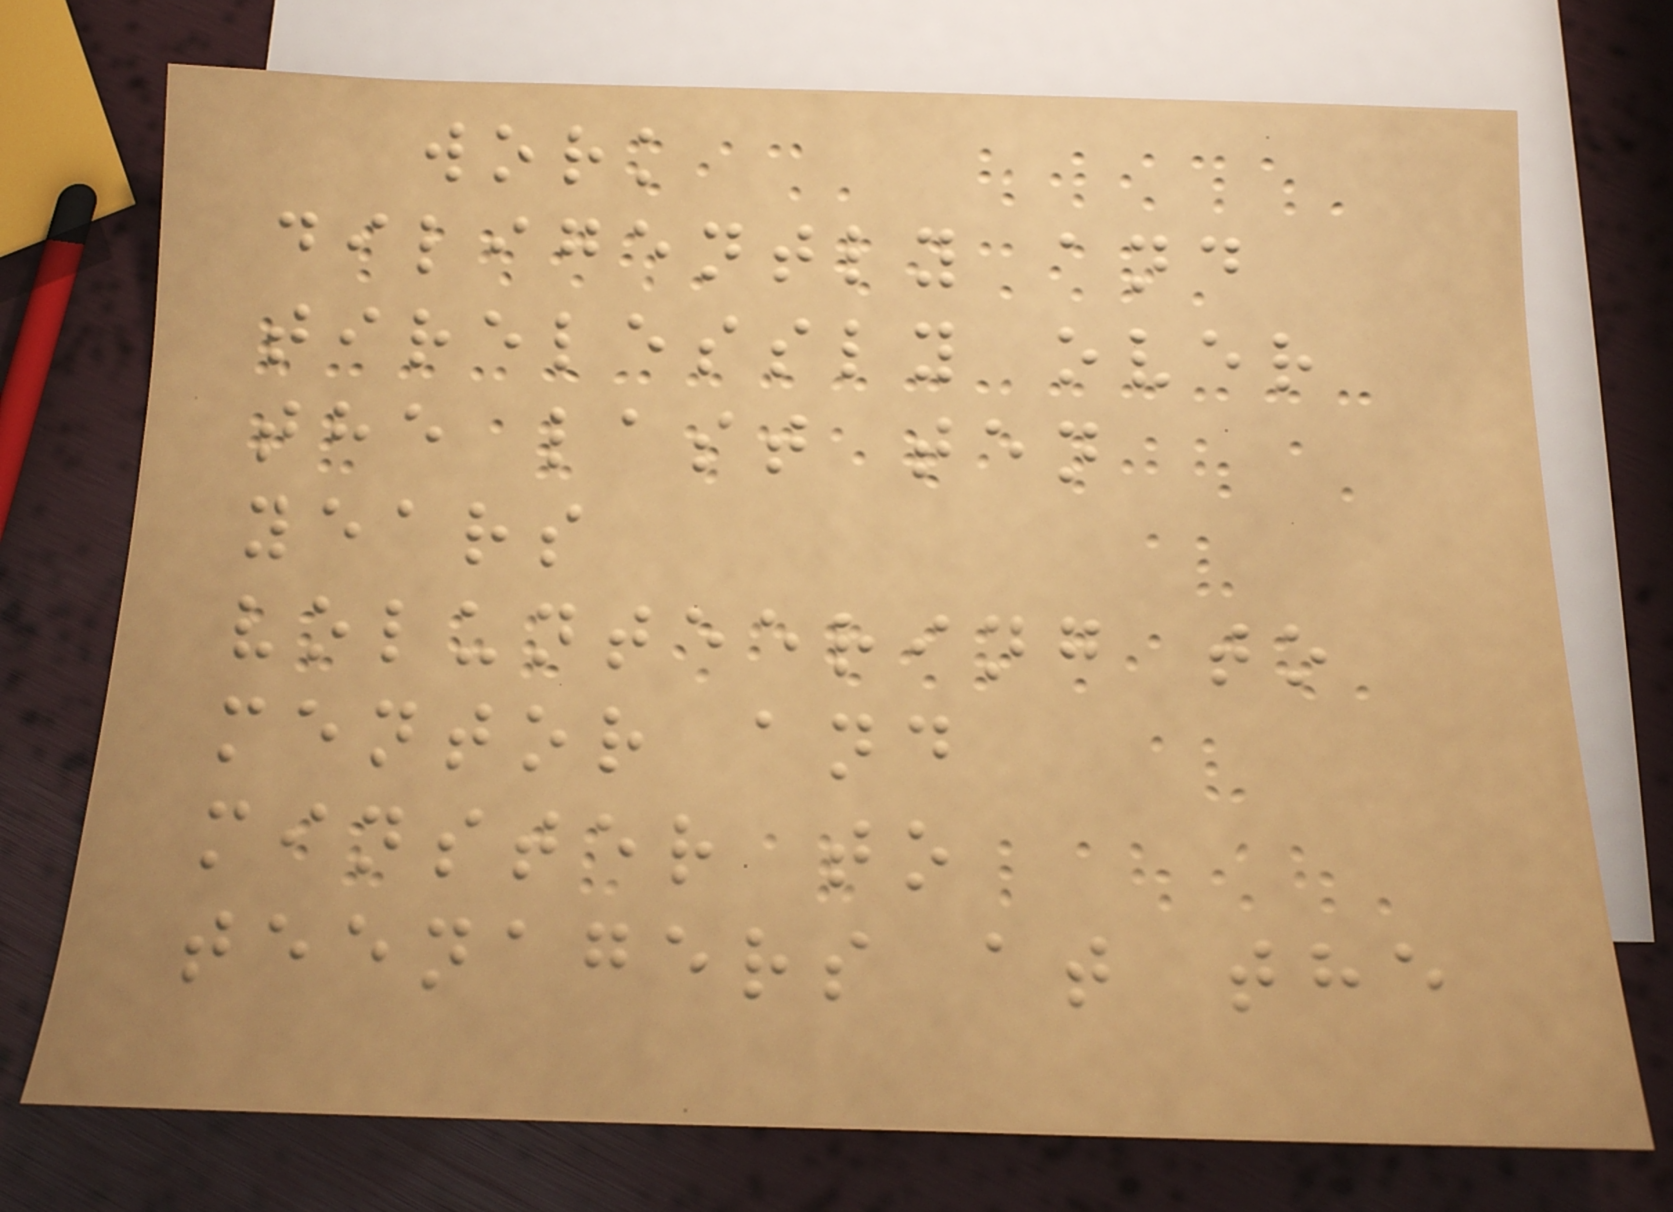work
diligently and
tirelessly over
the last ten
years
volunteering to
mentor and
minster to
teenagers at the
